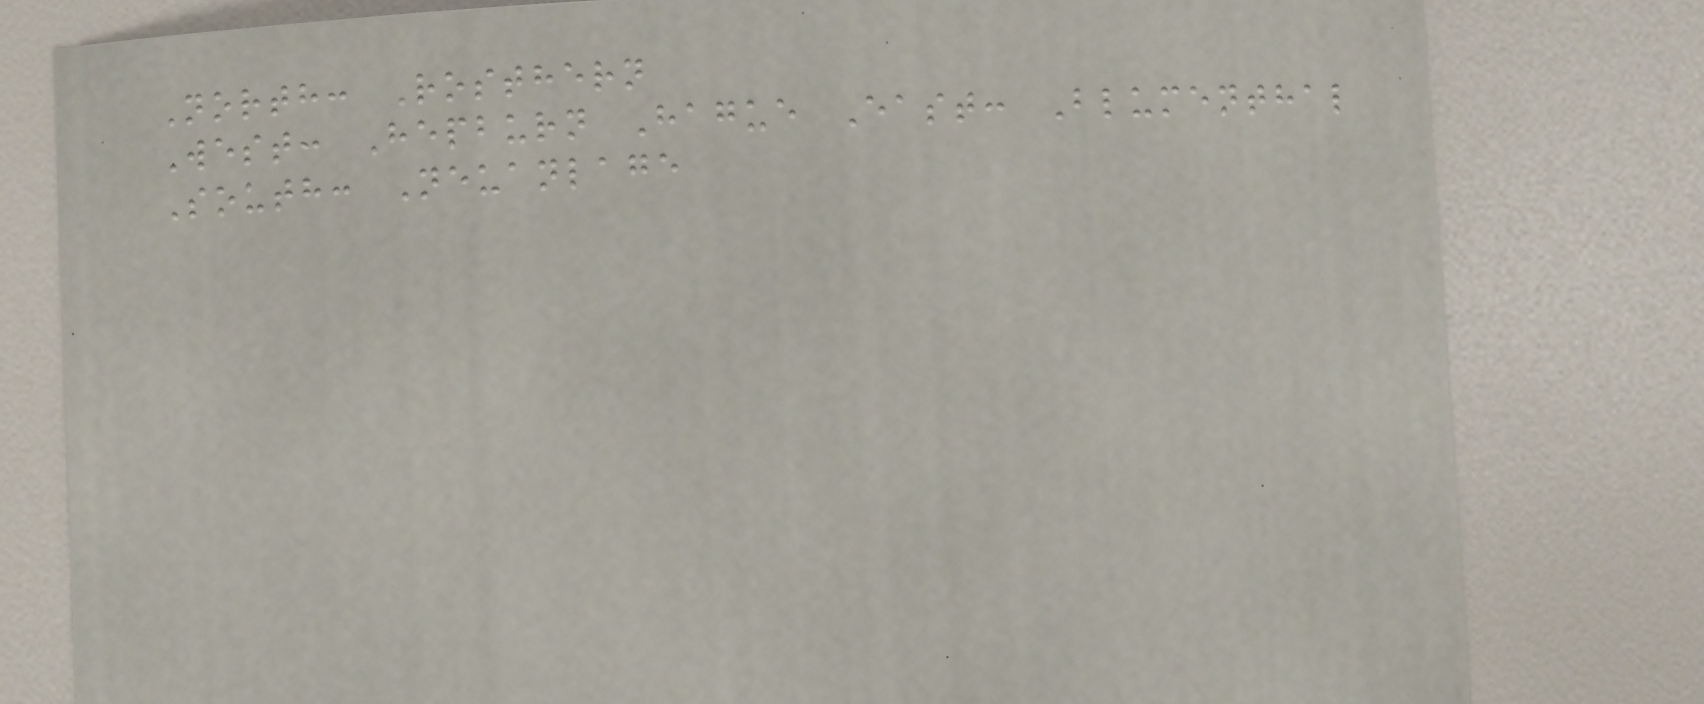North: Rosthern
West: Hepburn Hague East: Blumenthal
South: Neuanlage
